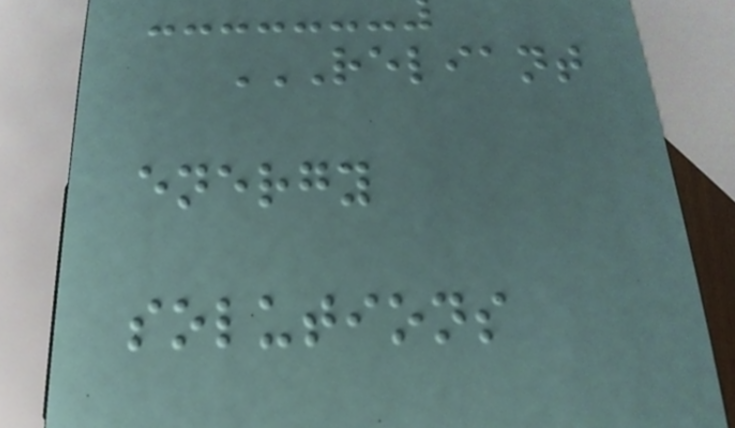RELIANT
ENERGY
SOLUTIONS
